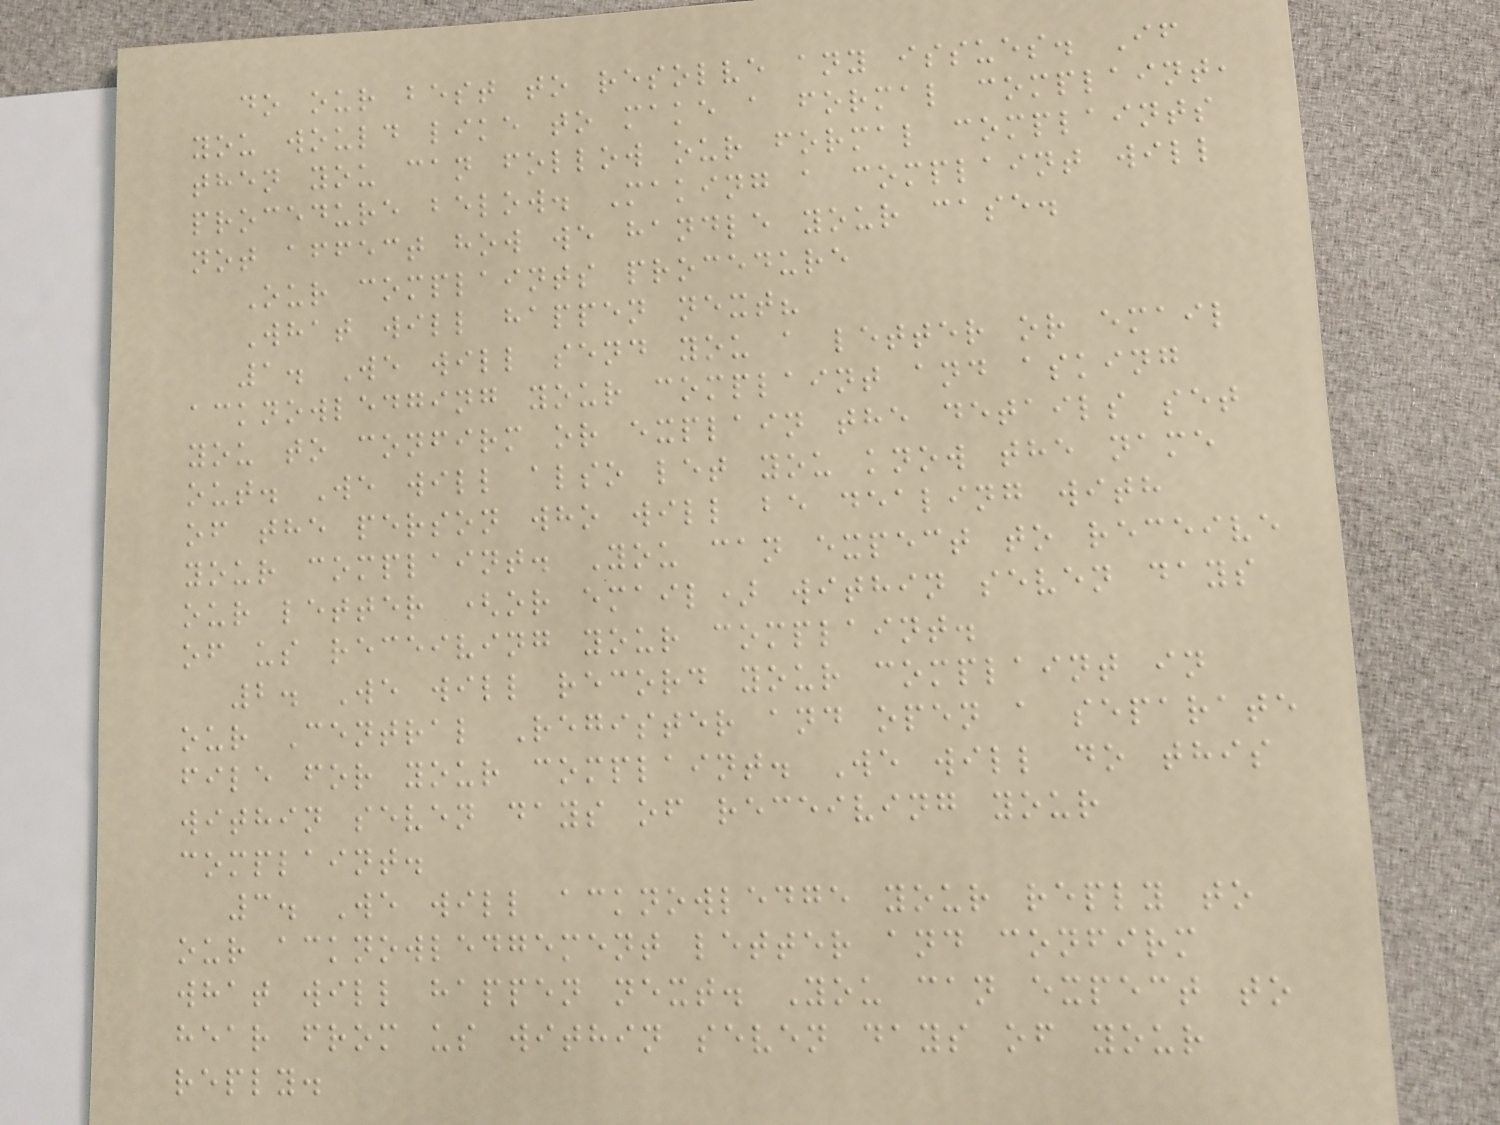do our best to resolve any issues. If
you would like to make a formal complaint,
then you can follow our formal complaints
procedure below. Making a complaint will
not affect how we handle your case.
Our complaints procedure
What will happen next?
1. We will send you a letter or email
acknowledging your complaint and asking
you to confirm or explain the details set
out. We will also let you know the name
of the person who will be dealing with
your complaint. You can expect to receive
our letter (or email) within seven days
of us receiving your complaint.
2. We will record your complaint in
our Central Register and open a separate
file for your complaint. We will do this
within seven days of receiving your
complaint.
3. We will acknowledge your reply to
our acknowledgement letter and confirm
what will happen next. You can expect to
hear from us within seven days of your
reply.
